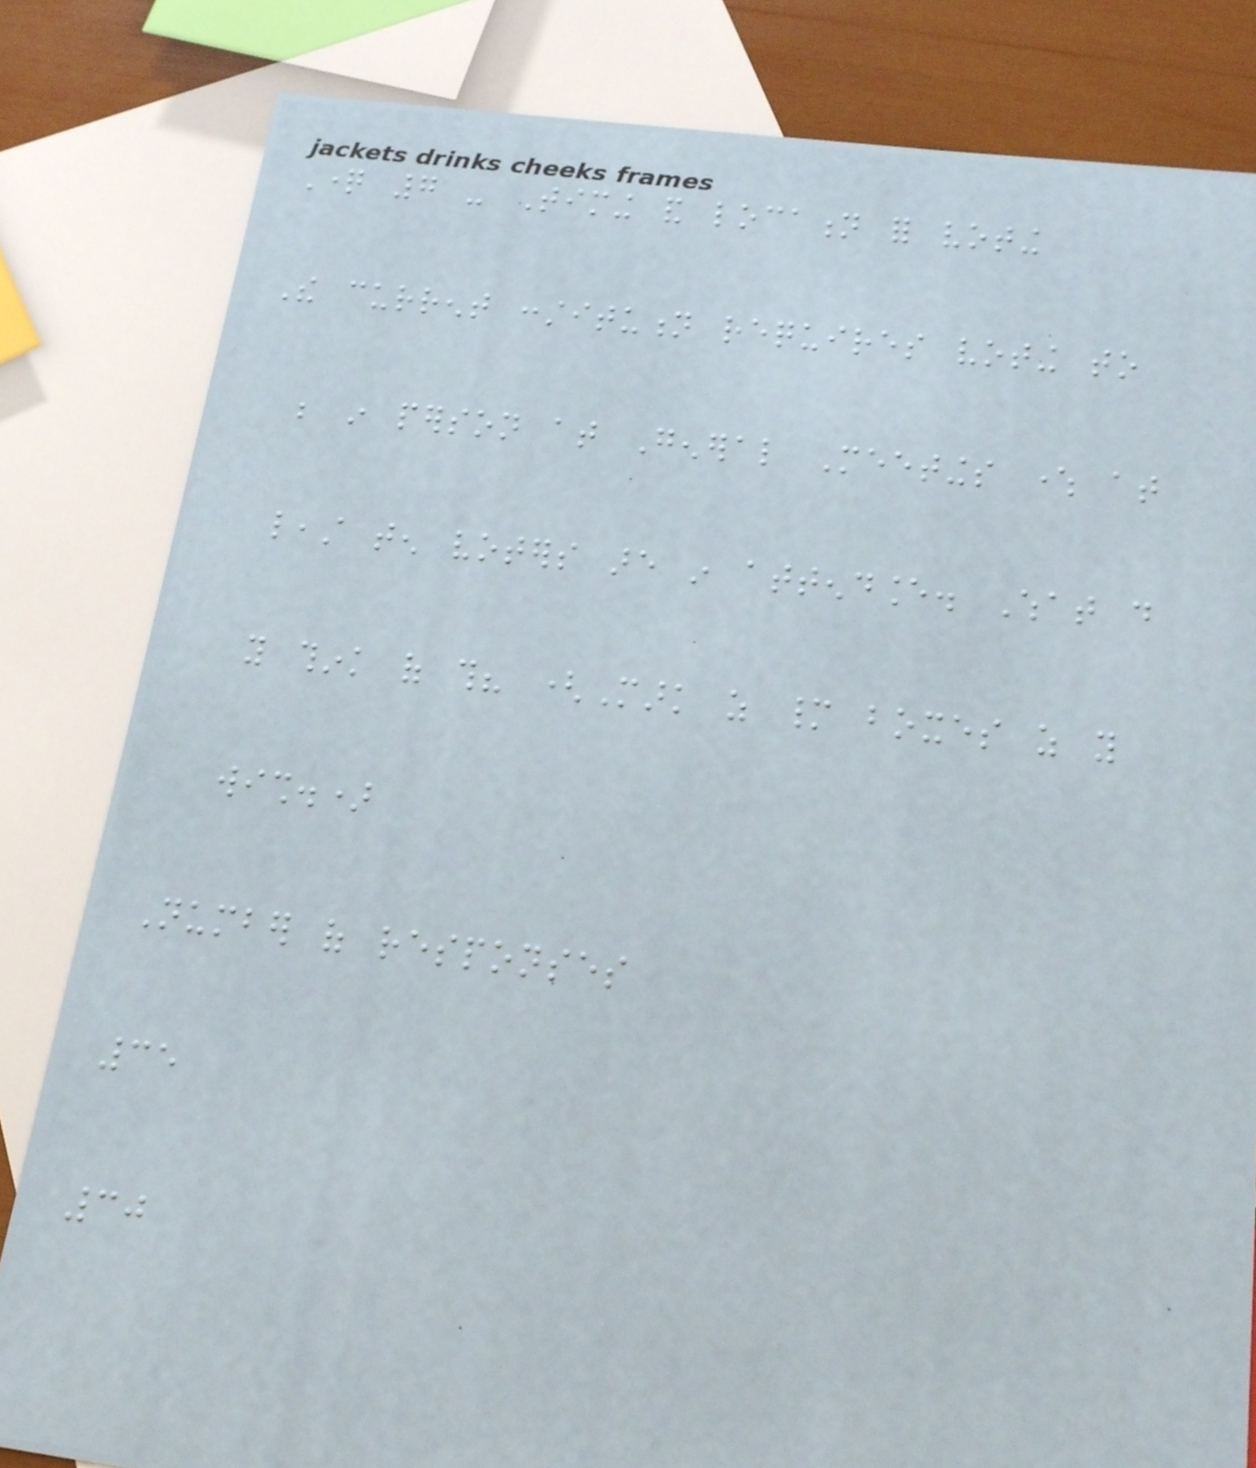Question 7 - Timing and location for voting
The current constitution requires voting to
be in person at General Meetings where at
least ten voters are in attendance. What do
you think of this? (Mark as many boxes as you
wish.)
Number of responses
35
30
